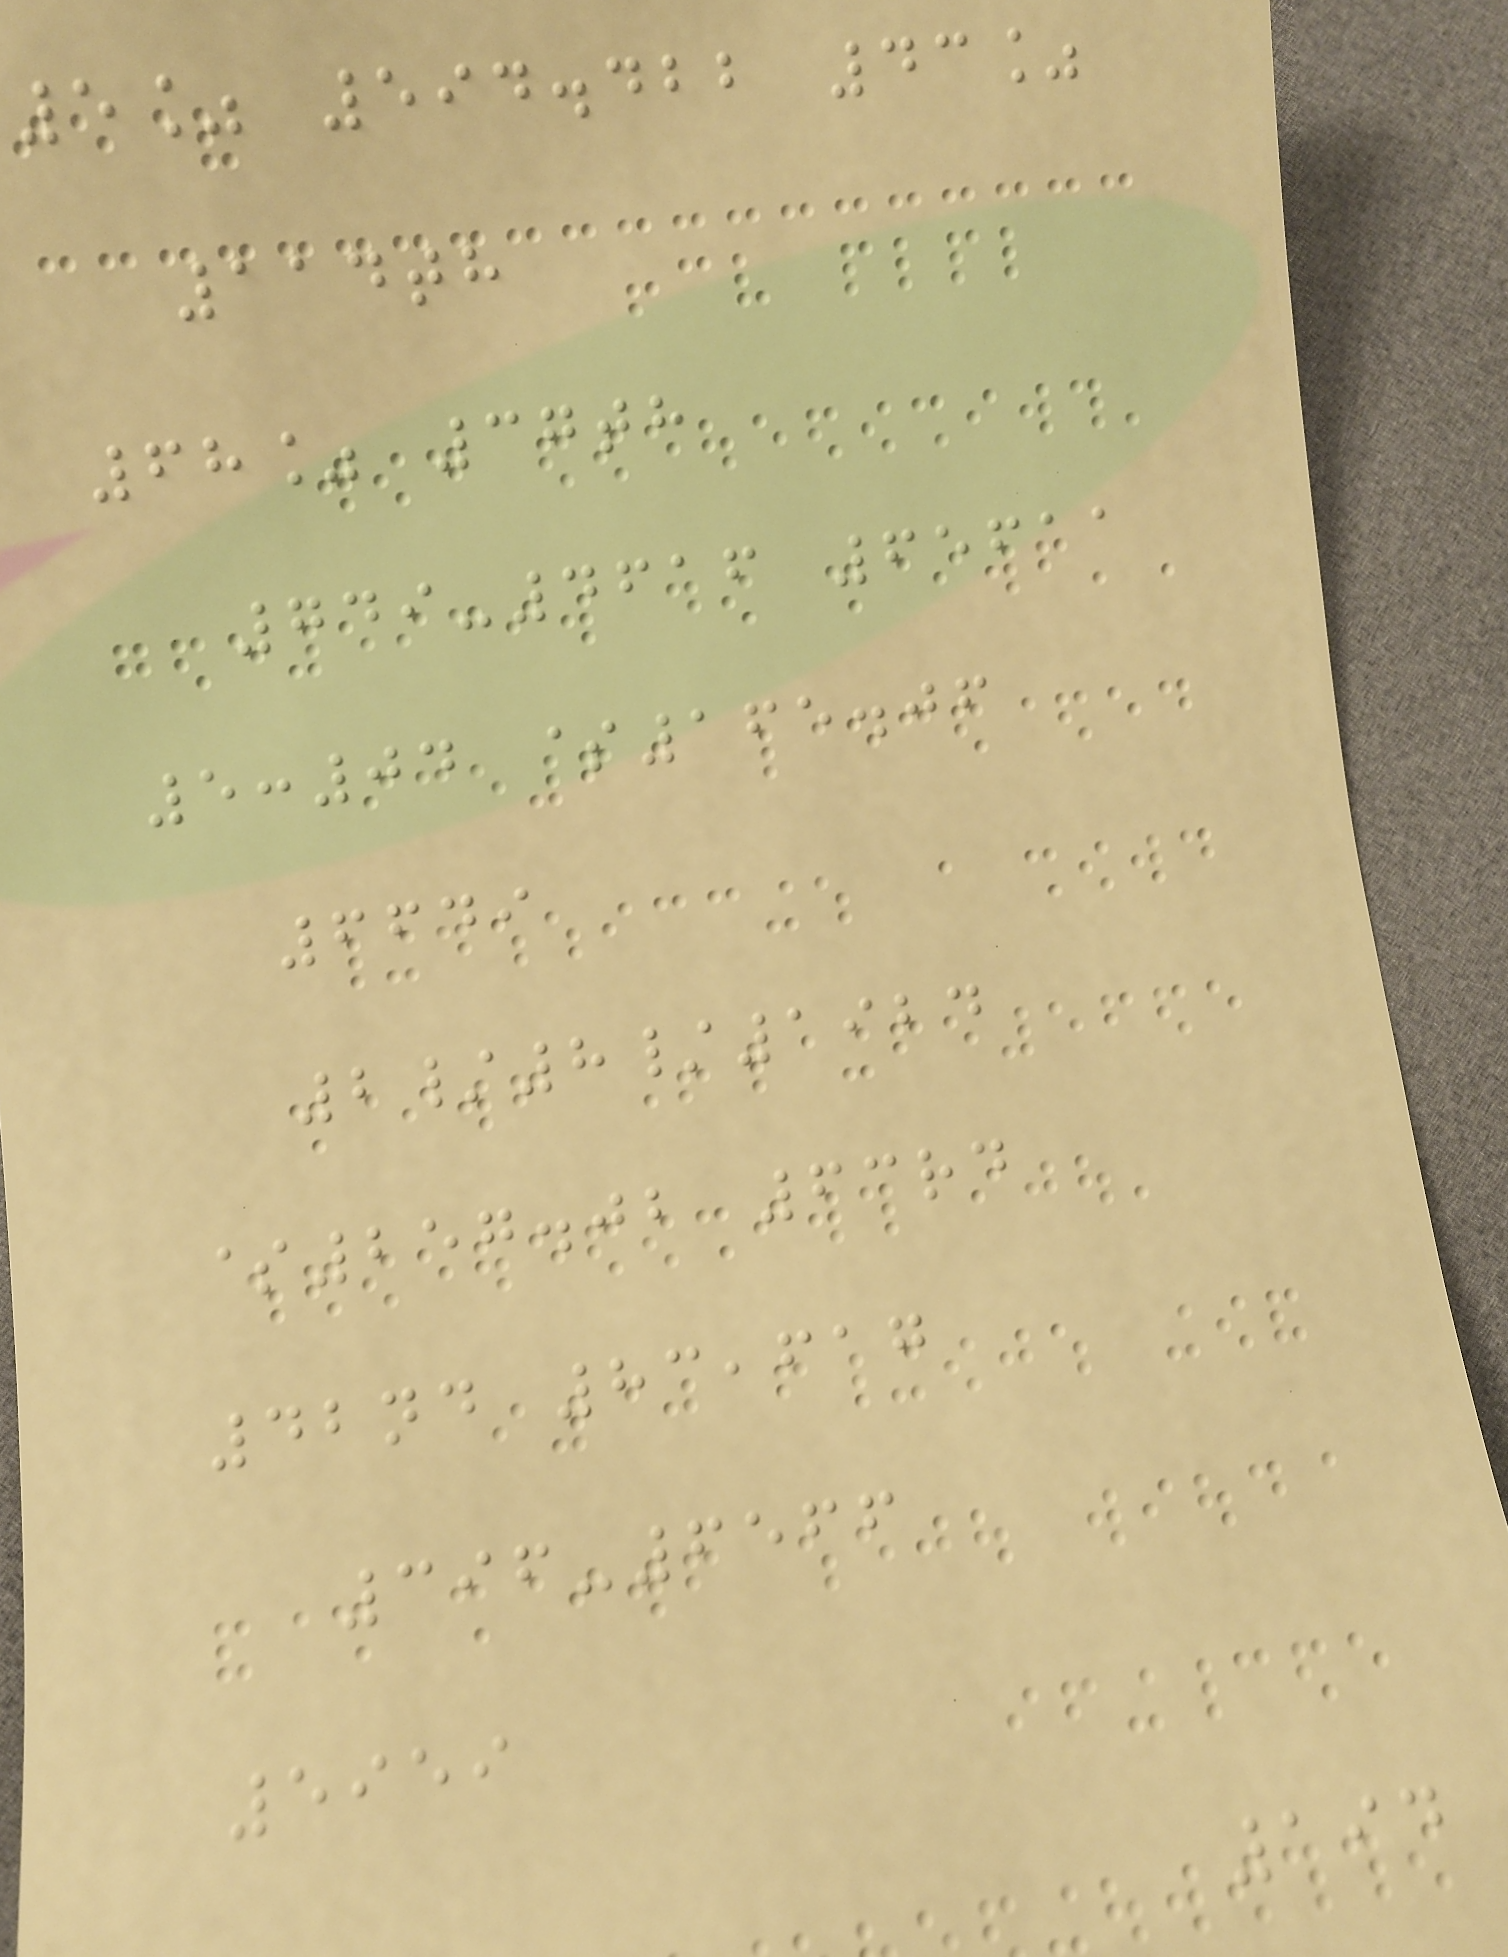5% 594.422 43%
114th
68% 37th
749-4616 65611
5:04 $165.06
6649
2/8/1924
$257.02 63rd
42nd 83,617
396-6566
5959
194
